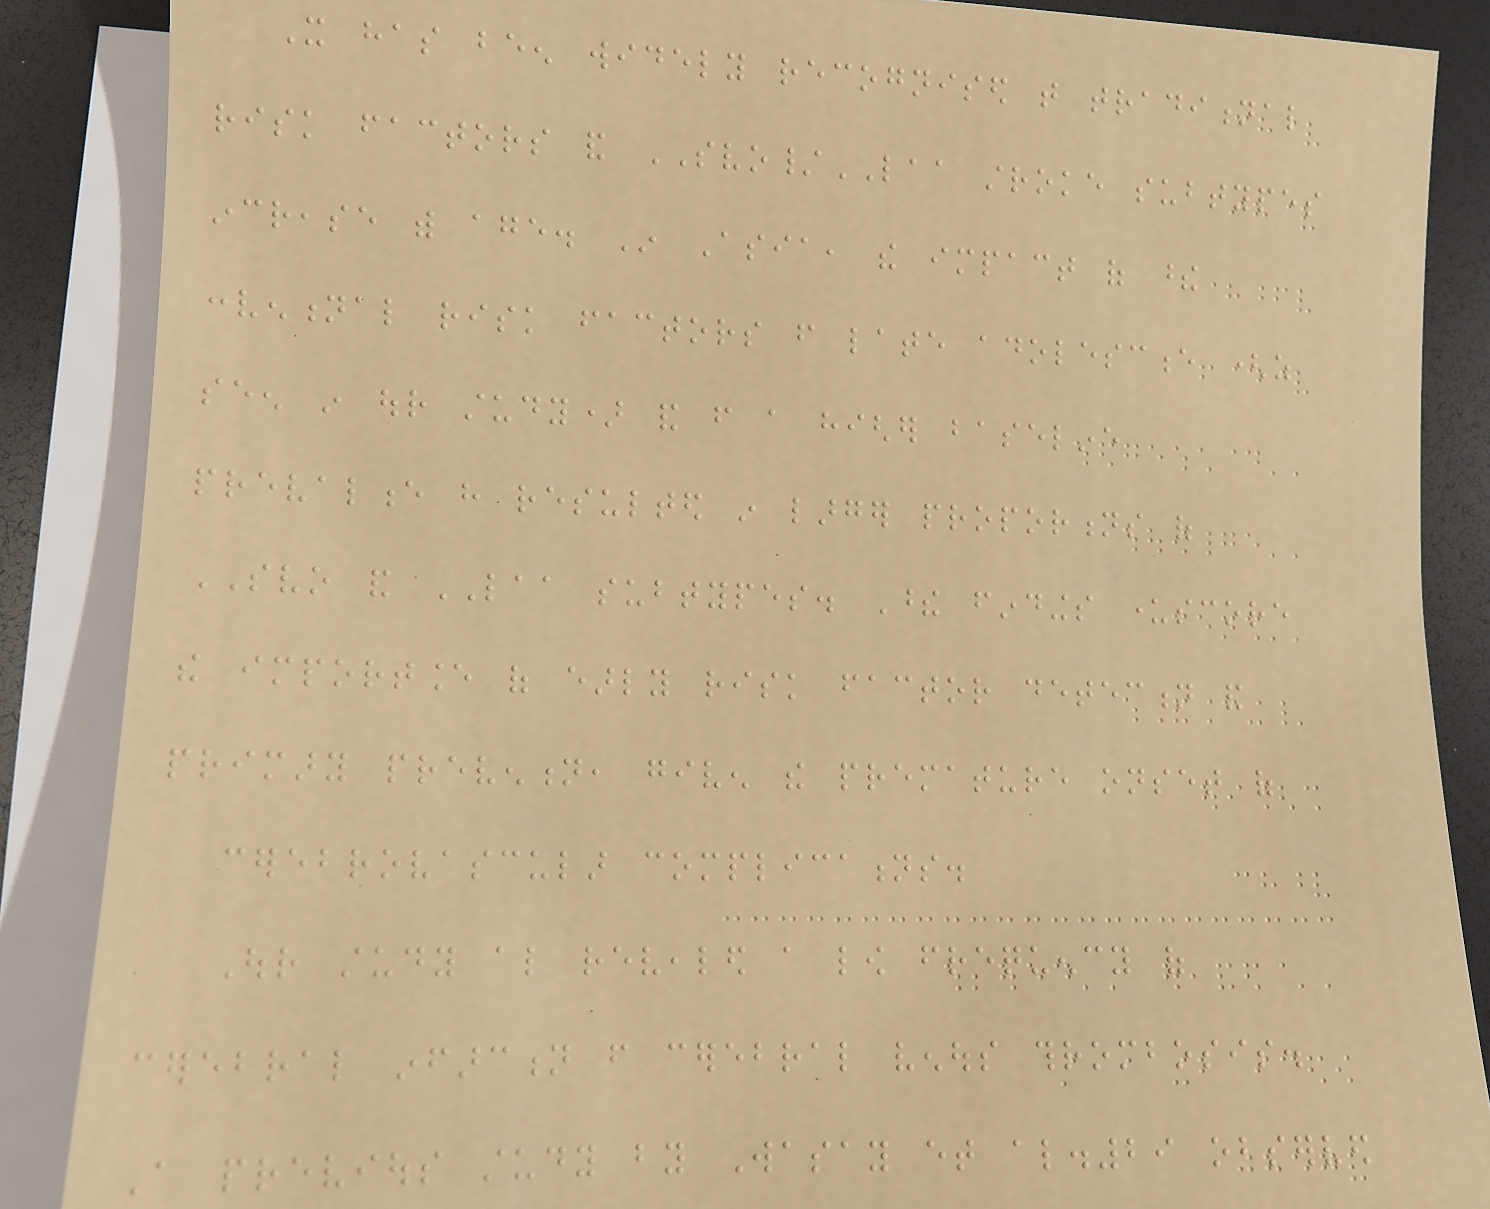It has been widely recognised that traditional
risk factors and SVO/LAA stroke subtypes
increase with age. In Asia, the impact of these
conventional risk factors from late adolescence (as
seen in our study) and from a higher baseline
prevalence have resulted in larger proportions of
SVO and LAA subtypes. These findings underscore
the importance of early risk factor detection and
primary prevention, given the premature onset of
cerebrovascular complications.
Our study also revealed a low frequency of
cerebral infarction from cerebral venous thrombosis.
A previous study by Wasay et al.29 observed
